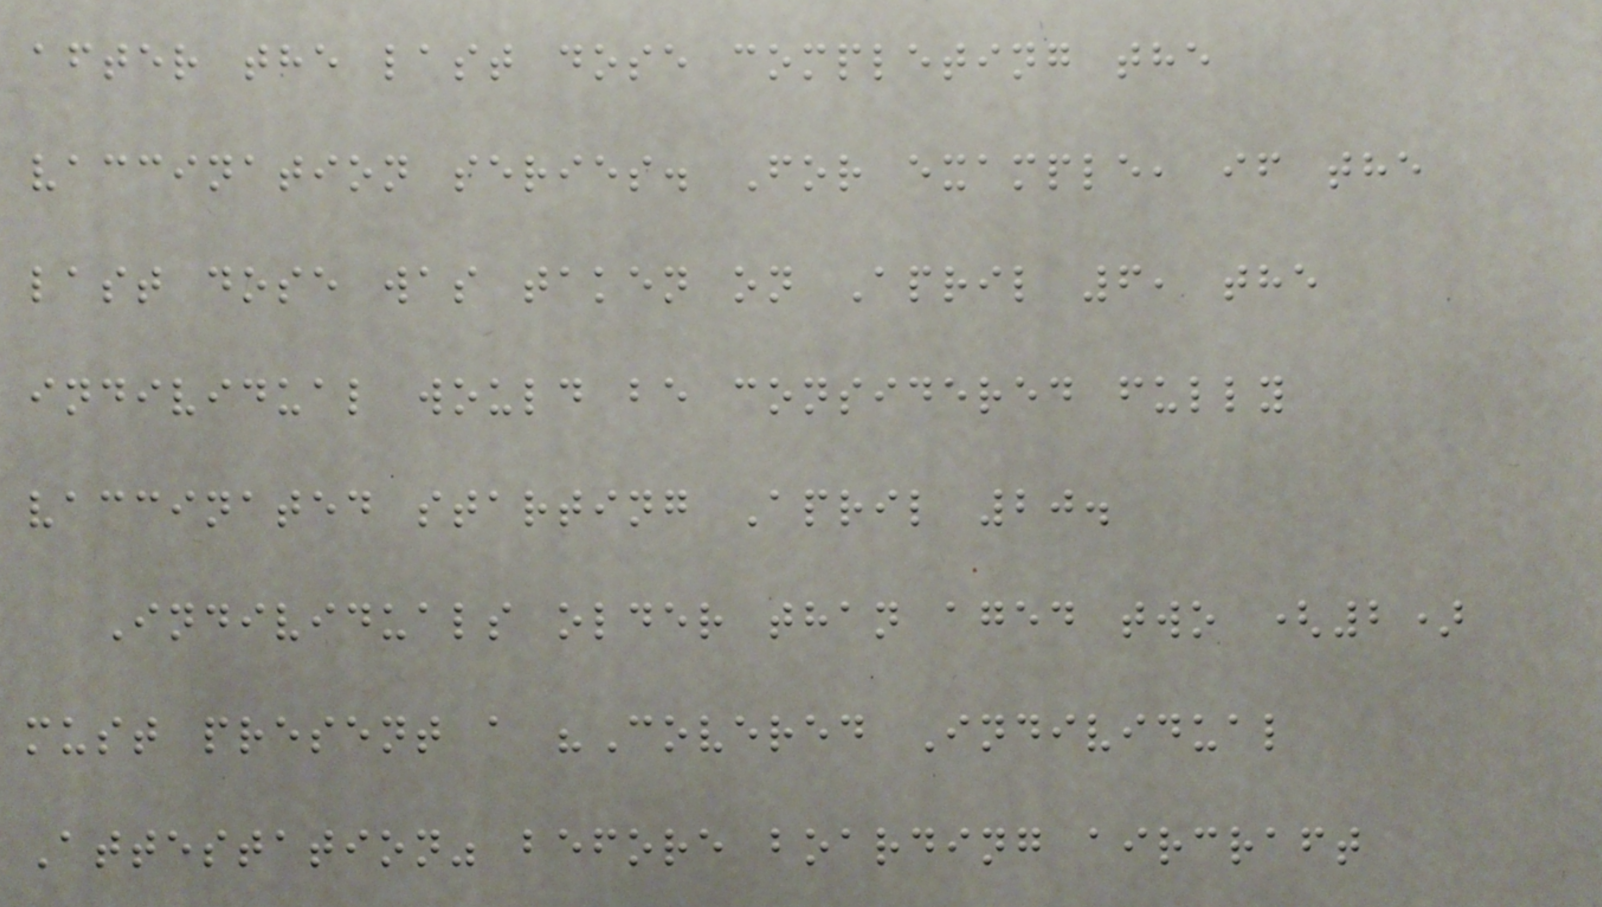after the last dose completing the
vaccination series. For example, if the
last dose was taken on April 6, the
individual would be considered fully
vaccinated starting April 20.
Individuals older than aged two (2)
must present a "Covered Individual
Attestation" before boarding aircraft
